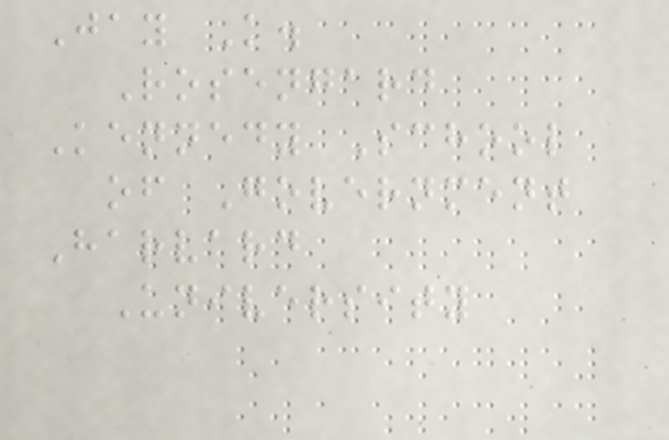Jay K.
Rosengard
Kennedy School
of Government
Harvard
University
